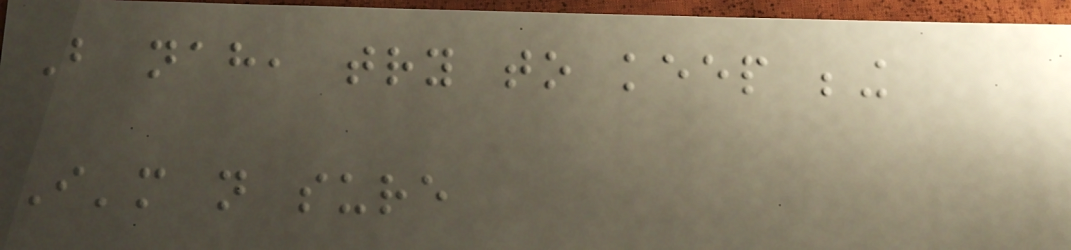But nah, try to keep being
I'm not sure
